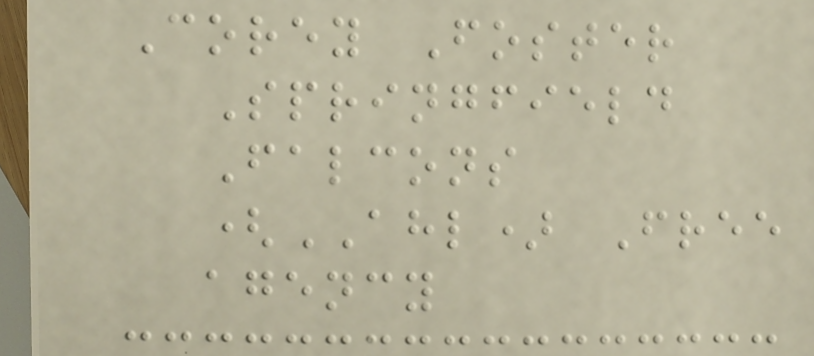Corey Foster
Springfield
Falcons
(AHL) Free
agency
